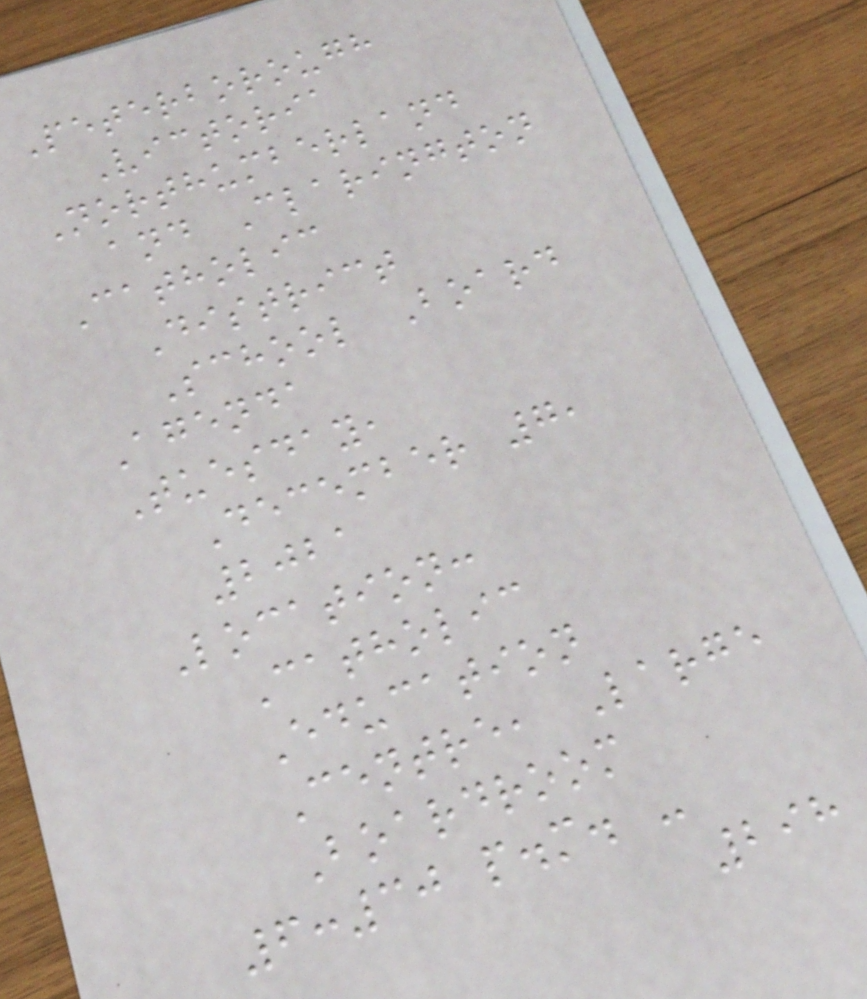Peterborough
Victoria
Northumberland
and Clarington
Catholic
District
School Board
Agenda
Tuesday,
December 7,
2021
Location:
Catholic
Education
Centre, Large
Boardroom
6:30 p.m. -
298
